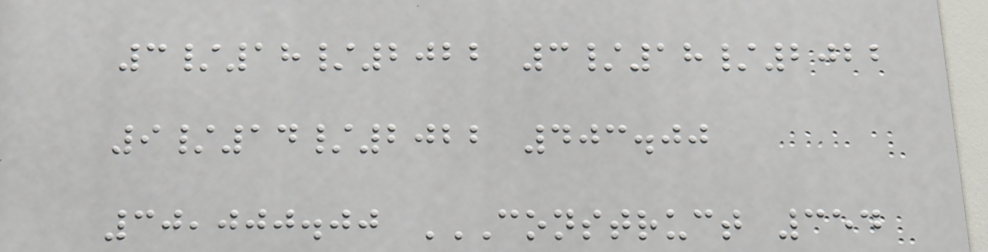3/18/2022 3/18/2022
9/14/2022 403.00
30,000.00 CONSTRUCT 354
